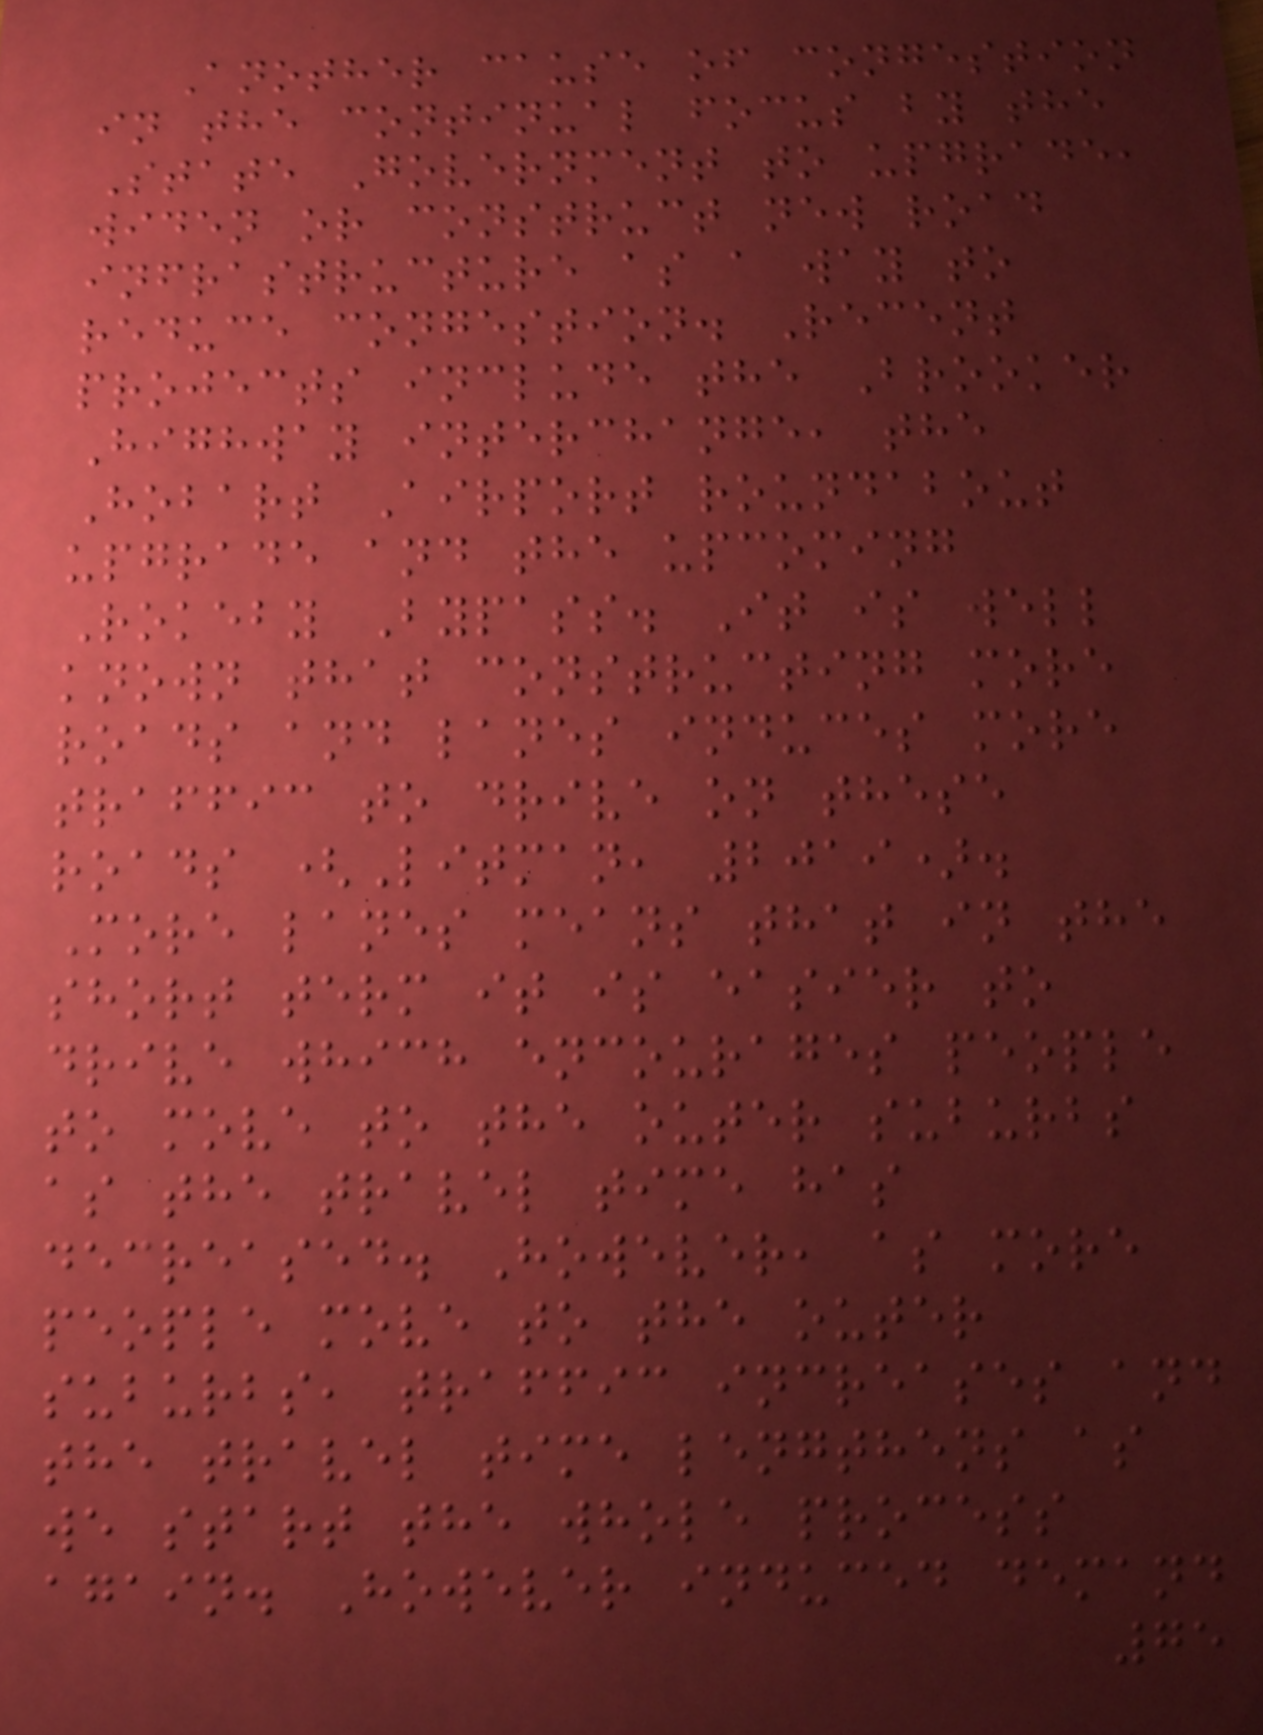Another cause of congestion
in the continual focus by the
State Government to upgrade,
widen or construct new road
infrastructure as a way to
reduce congestion. Recent
projects include the Brooker
Highway interchange, the
Hobart Airport roundabout
upgrade and the upcoming
Rokeby Bypass. It is well
known that constructing more
roads and lanes induces more
traffic to drive on these
roads (Litman, 2019).
More lanes means that in the
short term it is easier to
drive which encourages people
to move to the outer suburbs
as the travel time has
decreased. However, as more
people move to the outer
suburbs, traffic increases and
the travel time lengthens as
we start the whole process
again. However induced demand
75
